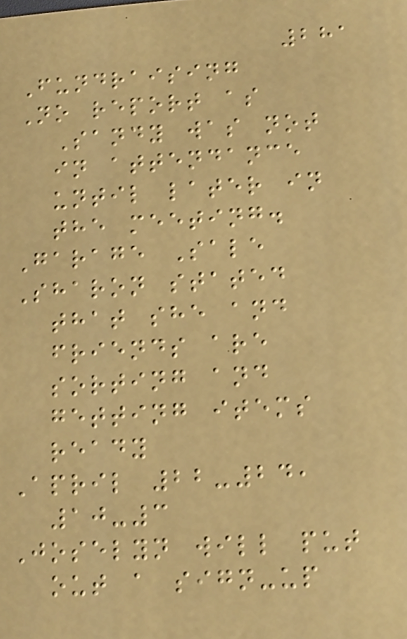281
Fundraising
No report as
Sandy was not
in attendance
until later in
the meeting.
Garage Sale
Sharon stated
that she and
friends are
sorting and
getting items
ready
April 22-24,
10-3
Joselyn will put
out a sign-up
